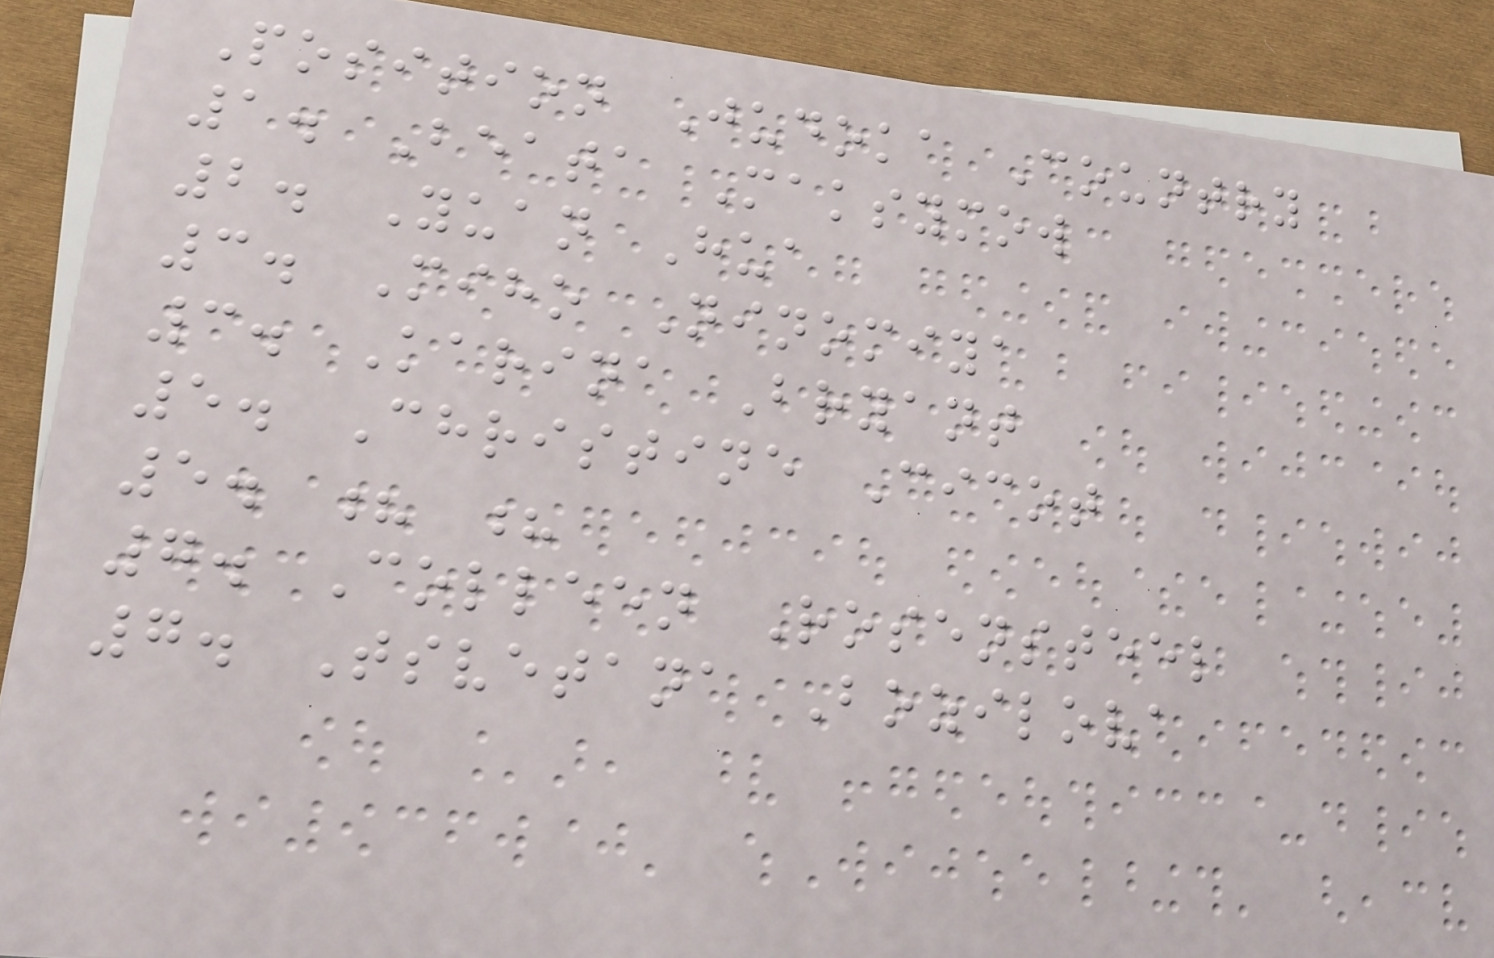Position Judoka Country
1. Beata Maksymow
2. Yuan Hua
3. Miho Ninomiya
3. Karina Bryant
5. Christine Cicot
5. ? ?
7. Colleen Rosensteel
7. Tsvetana Bozilova
